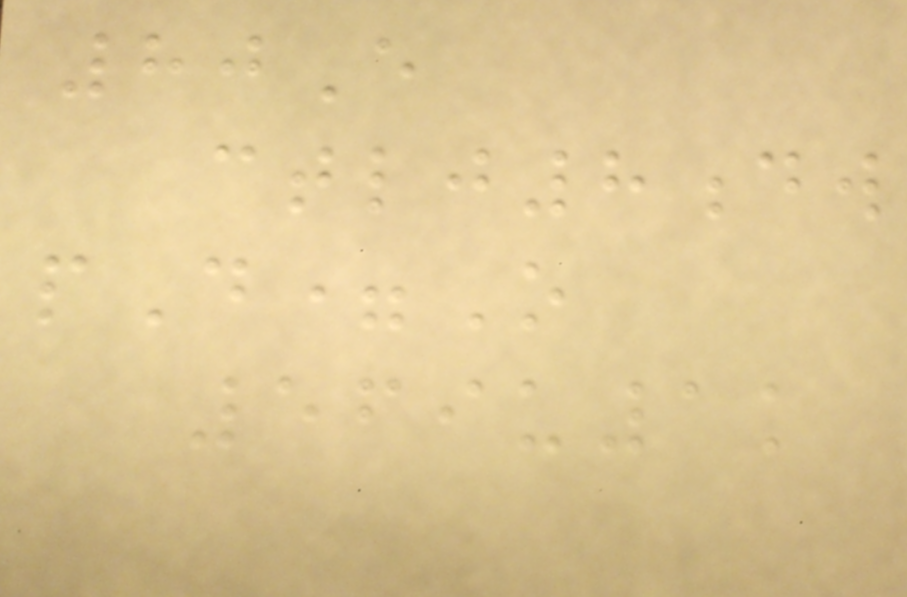80E
ctlj8dw
pD=O
569u1k
